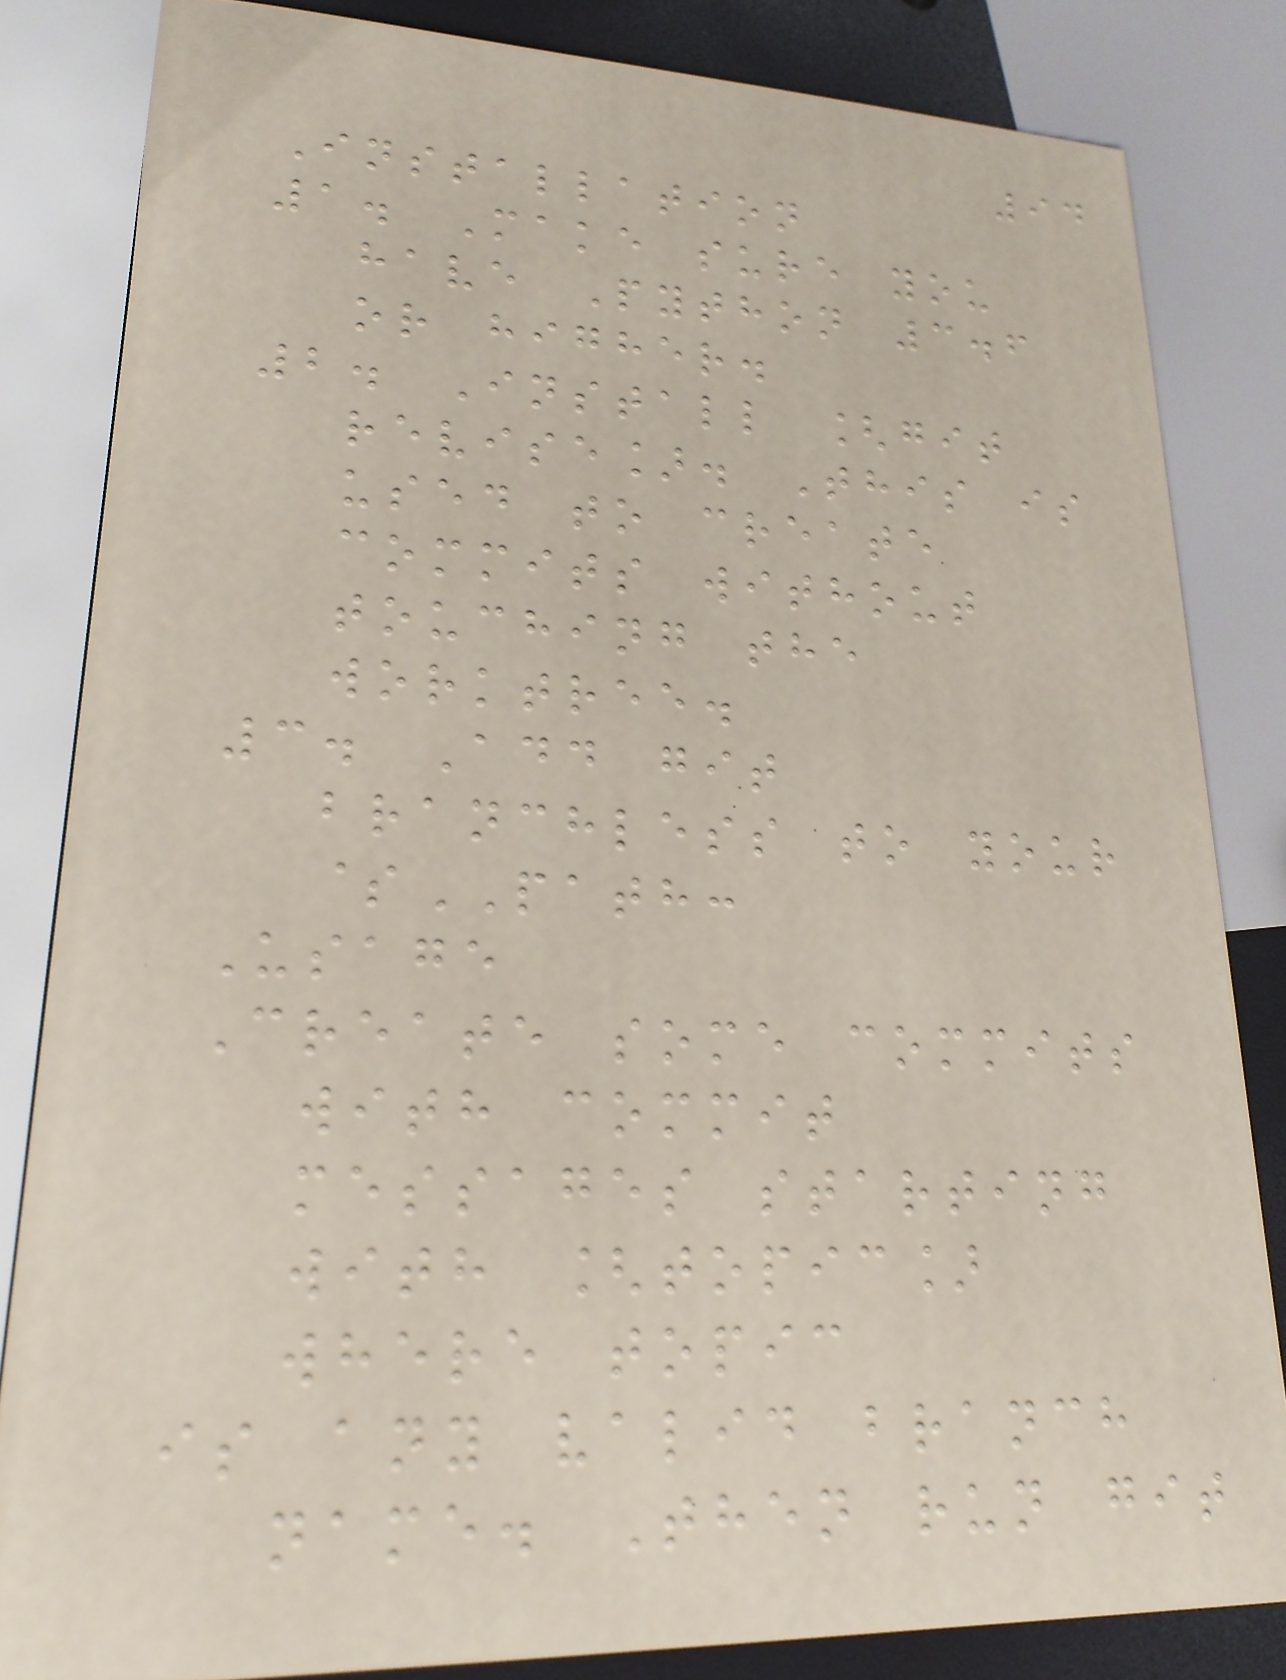94
Installation
1. Make sure you
have Python 3.6
or higher.
2. Install [git
revise]. This is
used to create
commits without
touching the
worktree.
3. Add git
branchless to your
$PATH:
Usage
Create some commits
with commit
messages starting
with [topic]
where topic
is any valid branch
name. Then run git
